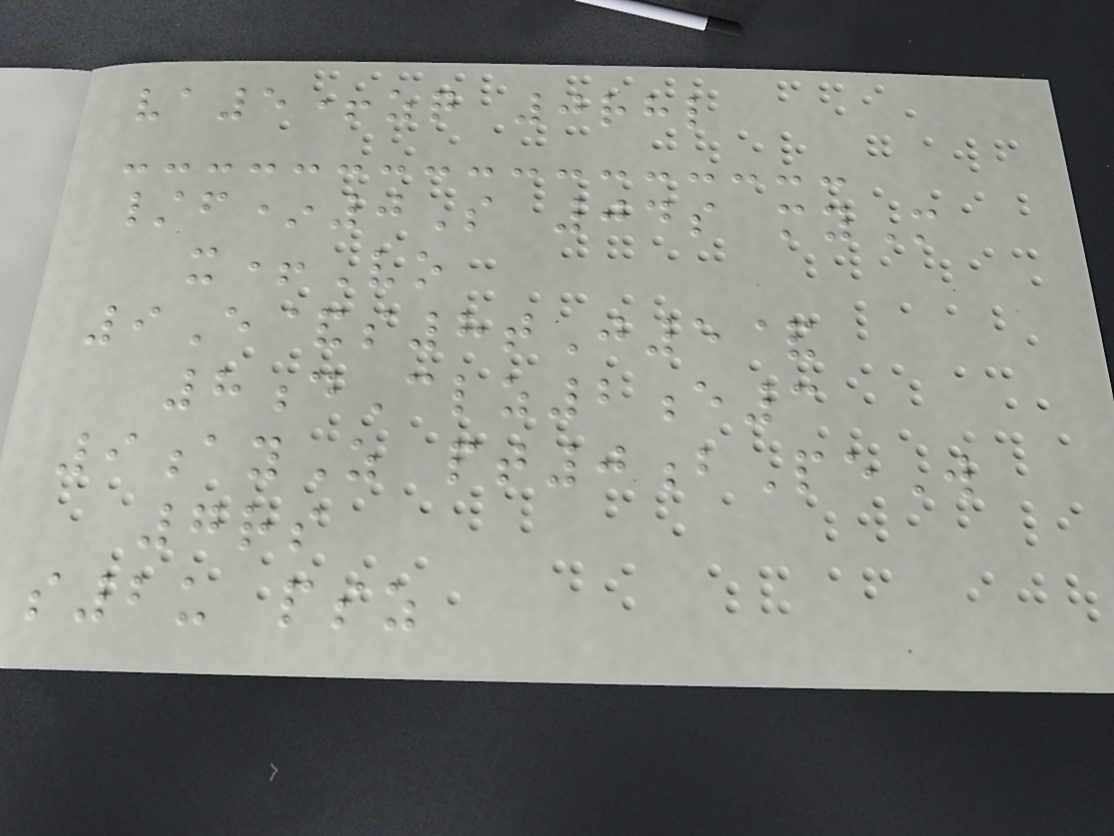va5+zq 0rhl
/f*0S 04s myM
x+Vo
9E&s8tJ5&
8dClz2e3
9ayZ pt0bPeW
7rs
s2u psz
